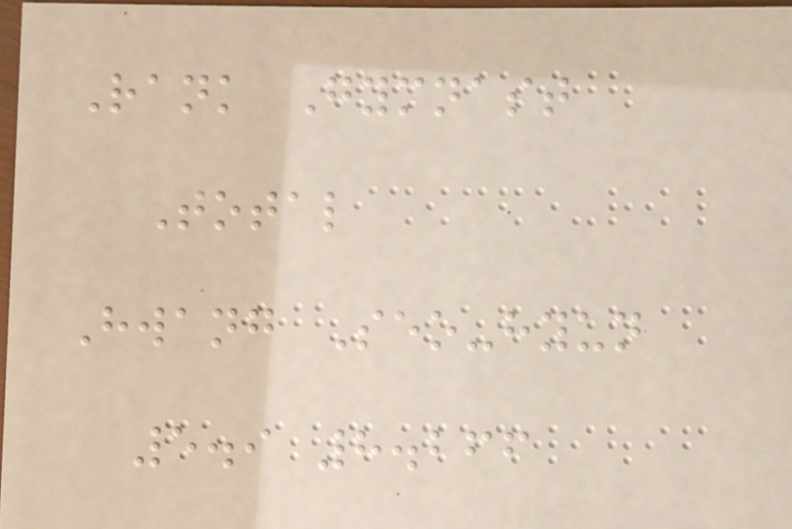Rank Gymnast
Total
Hwang Seo-hyun
5.9 8.266
